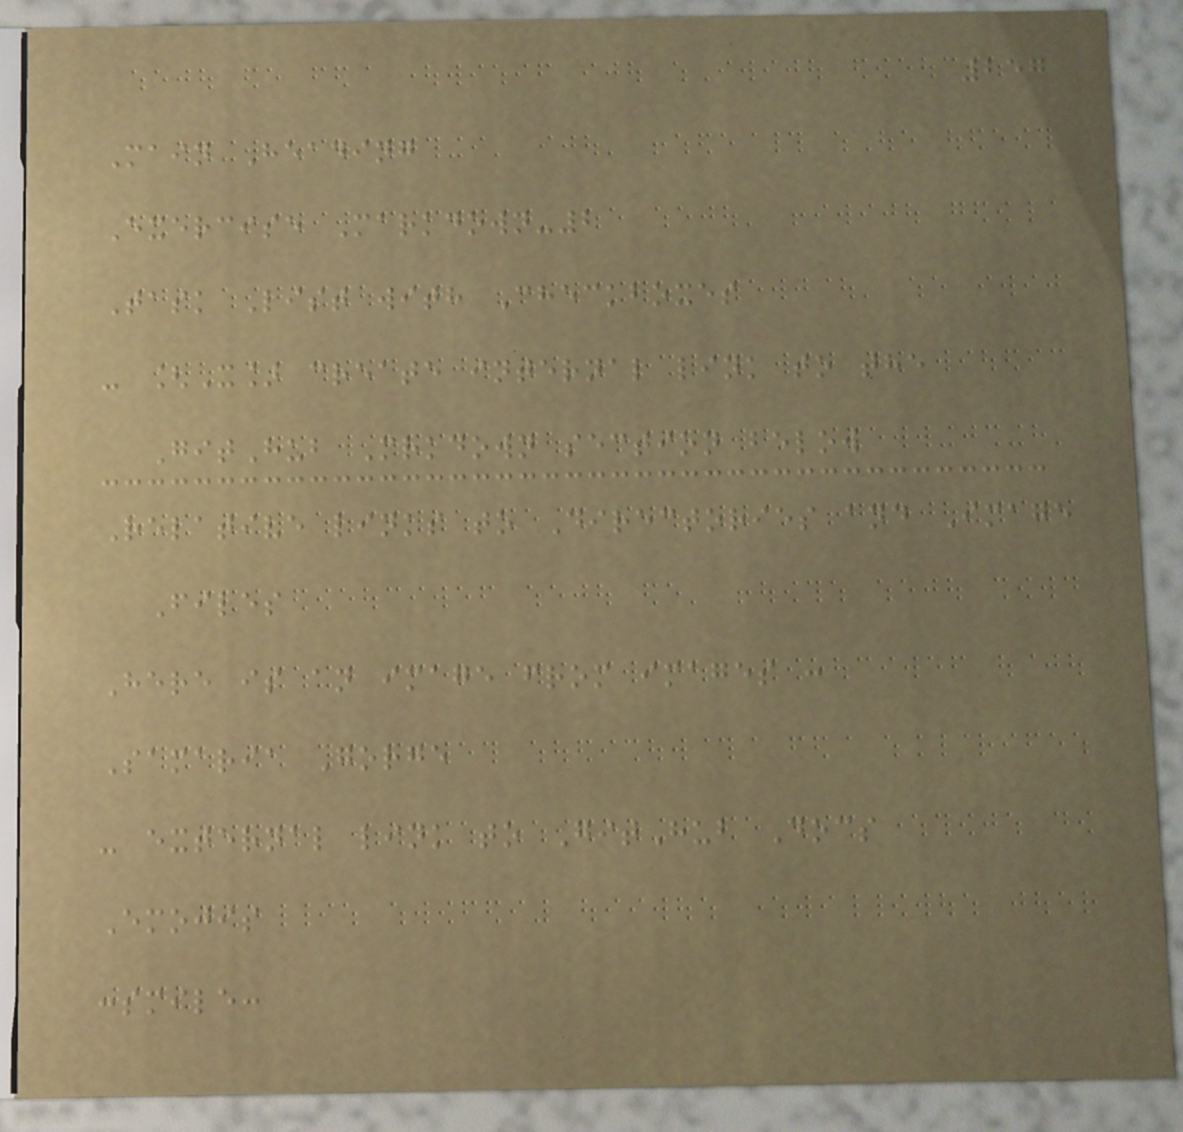257
Main Heading
Exercise Markdown-2
Task List with Checkboxes
- [X] create internal link to the
GitHub Mrkdown section below
Relative links to Directories and Image
Files
Here is an image from images :
Samaria Gorge
- external link to GitHub Docs
Emojis
:smile:
